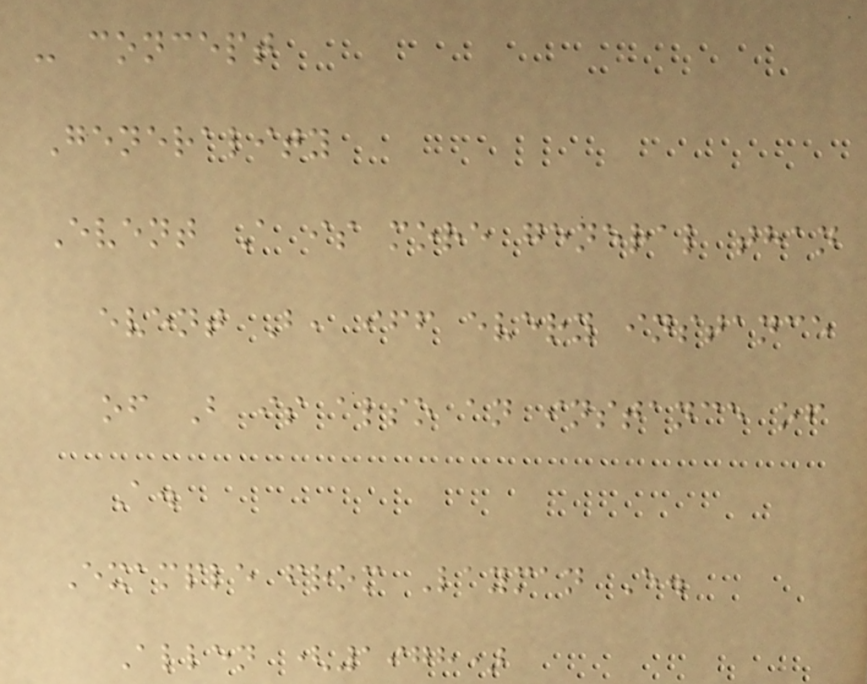- concept
Generality
Event A is more general than
event B, iff every instance
of B is also an instance of
A.
Example from Layman E.
Allen (1978)
